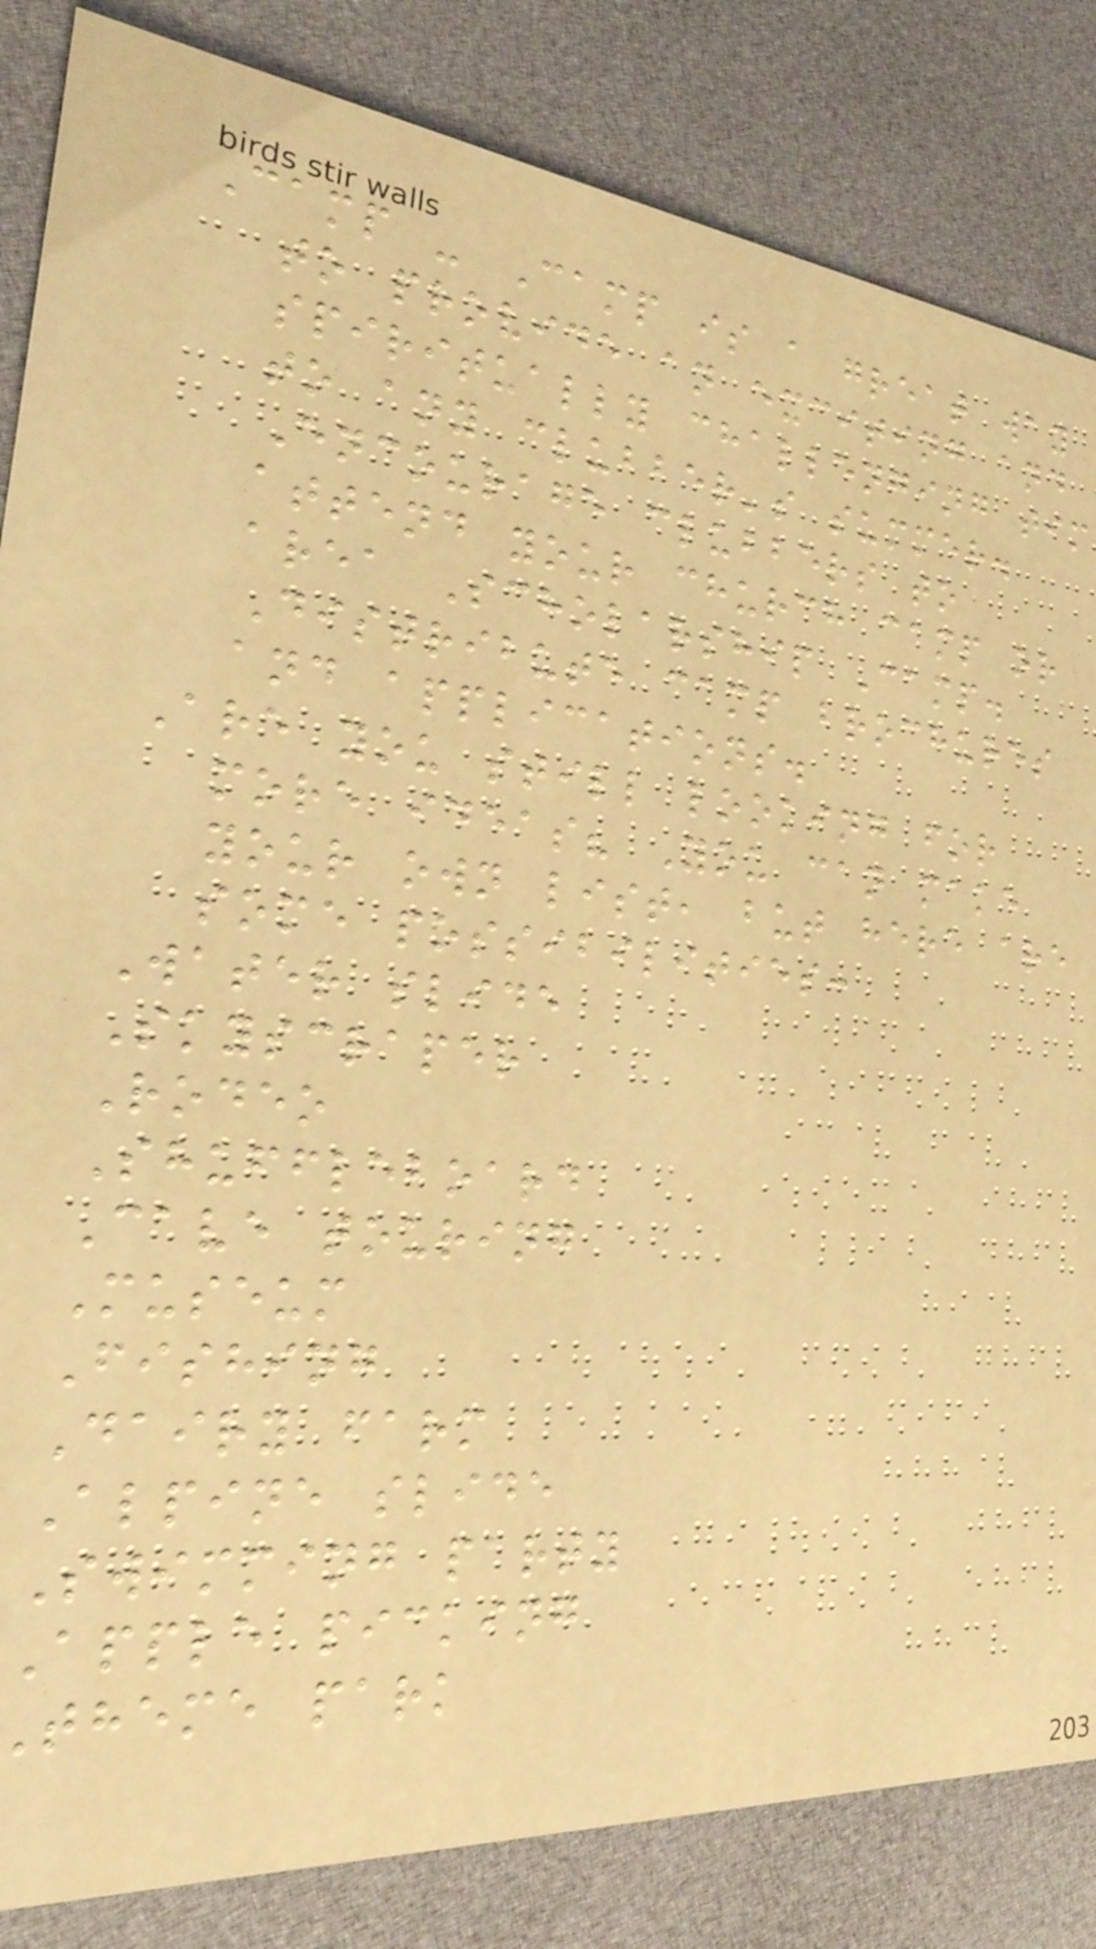Camp - Camp is a great way
to provide an exciting and
spiritually challenging tim
to any clubber's summer.
Encourage clubbers to
attend your church camp or
area Scholarship Camp.
Distribute camp brochures
and applications.
Are you still looking for
more ideas? You can make
your own list, but here are
some possibilities:
Water slide
Skyscraper
Rodeo
Shuffleboard
Cave touring
Museum
Fishing
Dairy farm
Alpine slide
Swimming party
Apple picking
theme park
